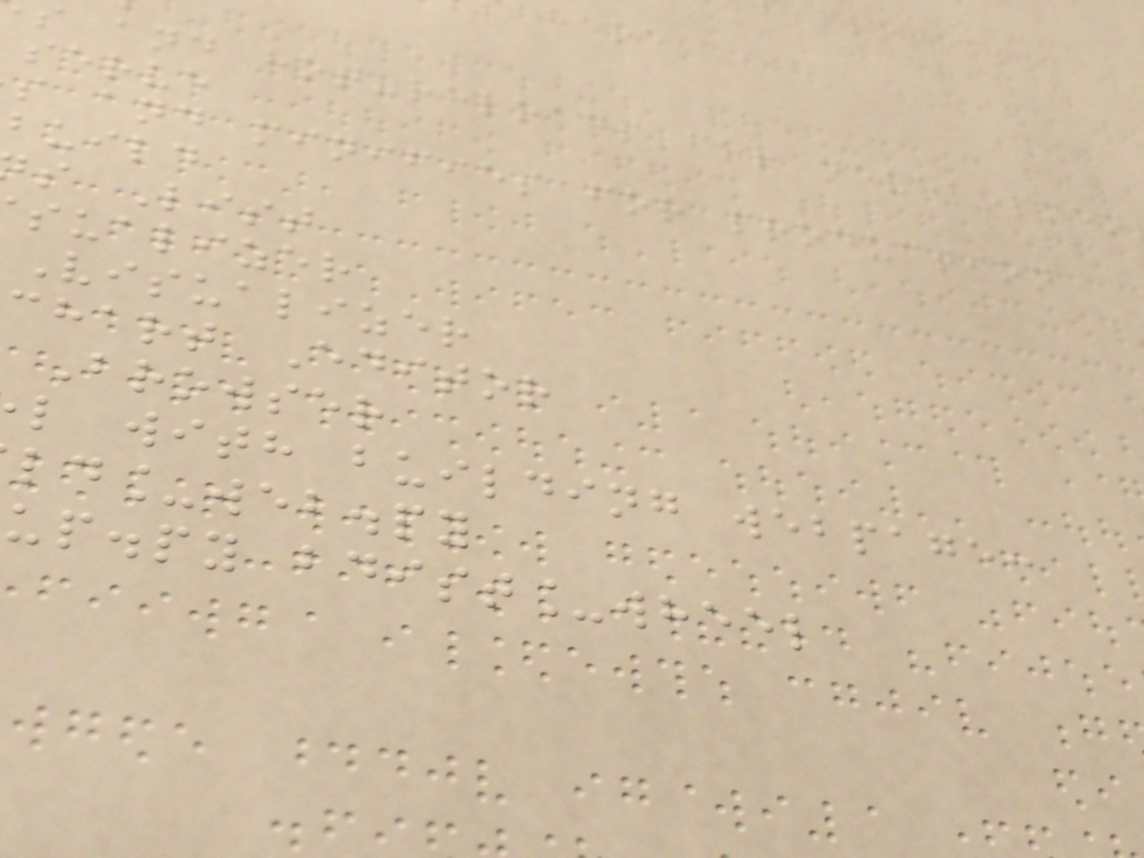s and hot-reloads for developmen
serve
s and minifies for production
build
s List
sualizer
Visualizer
chart Editor
Browser
l with building webpage:
ld_web.py
up.py bdist_wheel
